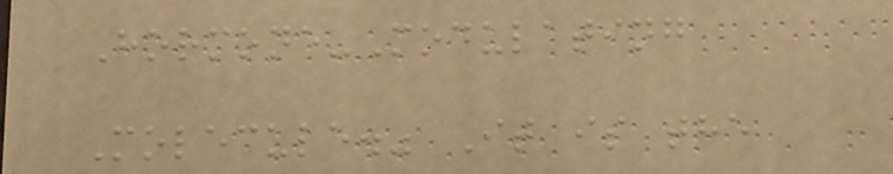Hormone-Modulating
Molecule." It is the
